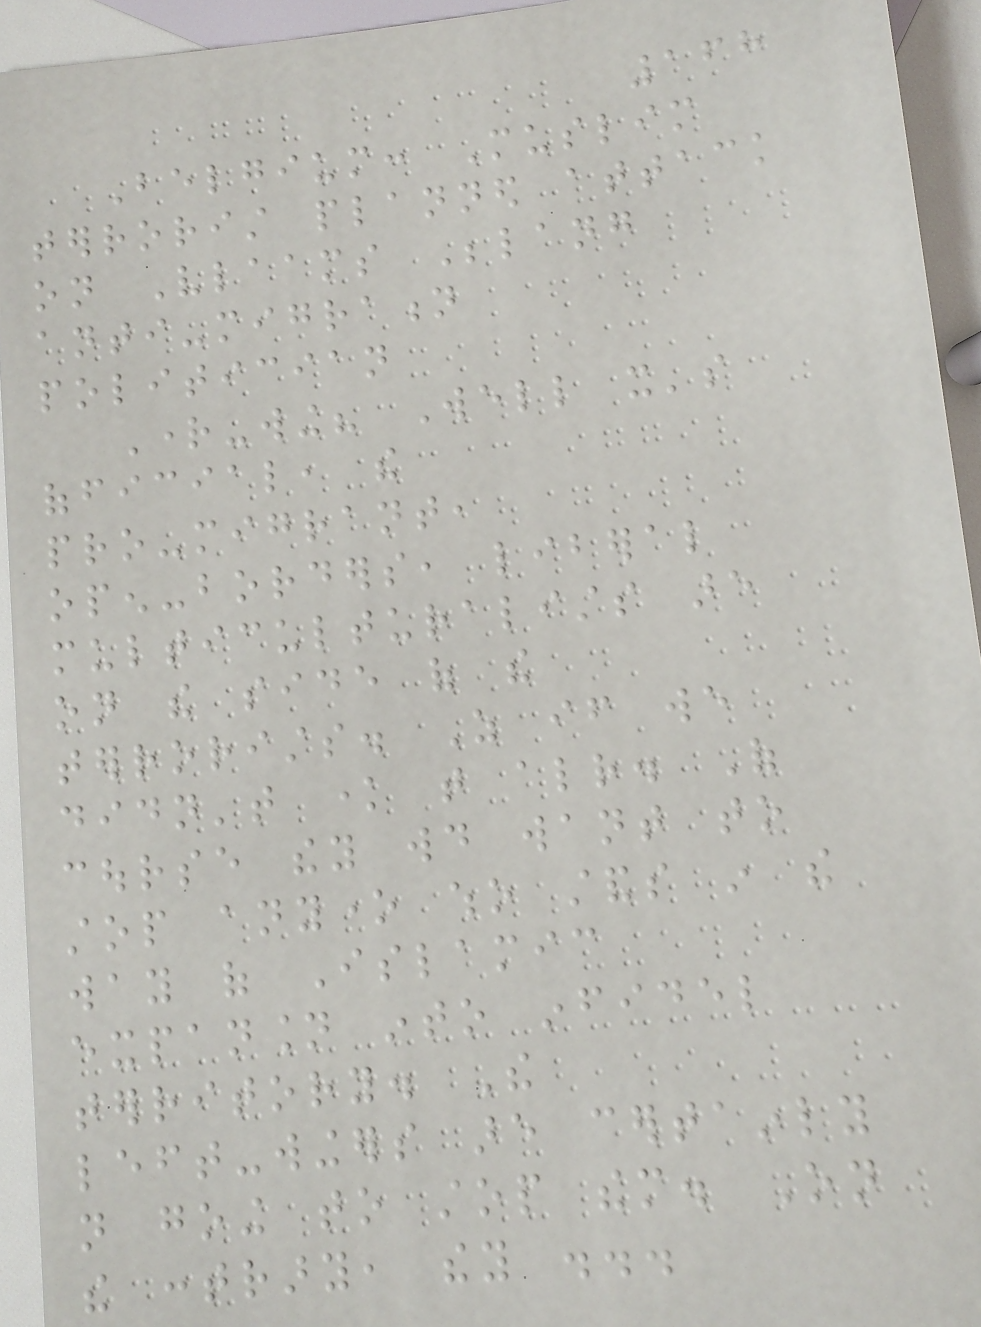168
Belgium: Muslim
terrorist planned attack
on Vlaams Belang
anti-migration
politician
Right-wing? Well it's
official, the
pro-migrant,
open-borders, liberal
multiculturalists are
on the side of the
terrorists. As if we
didn't know that already. Of
course they would want to
stop anyone who stands in the
way of Islamic
expansion into infidel
territory. The
left-wingers are certainly
not going to stop them. On
the contrary, they ...
